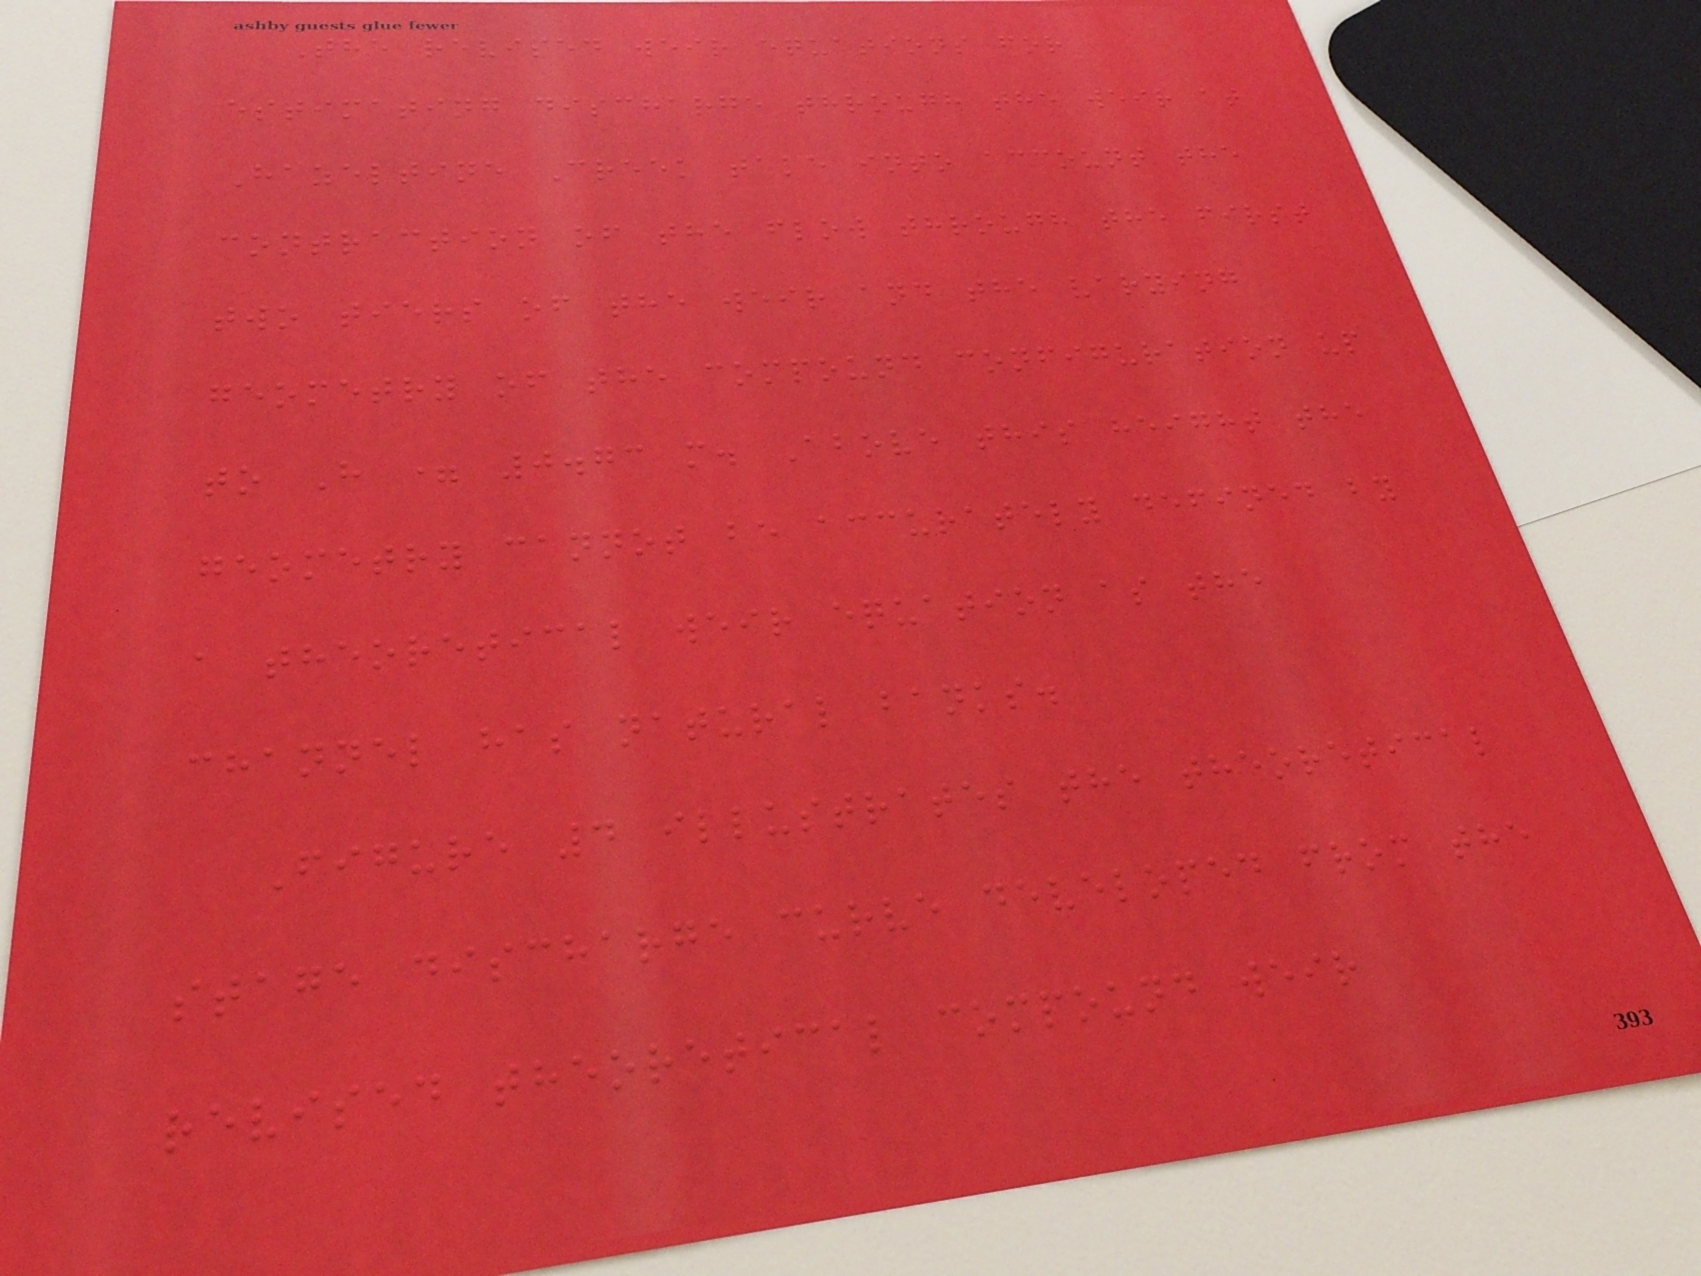The revised weir equations for
estimating discharge through the weir at
Hazeltine Creek take into account the
contraction of the flow through the first
two tiers of the weir and the varying
geometry of the compound configuration up
to H = 0.73 m. Above this height the
geometry cannot be accurately defined by
a theoretical weir equation as the
channel has natural banks.
Figure 4 illustrates the theoretical
stage discharge curve developed from the
revised theoretical compound weir
